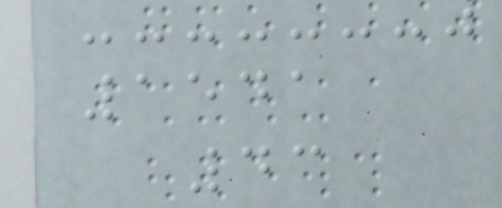1541
43
